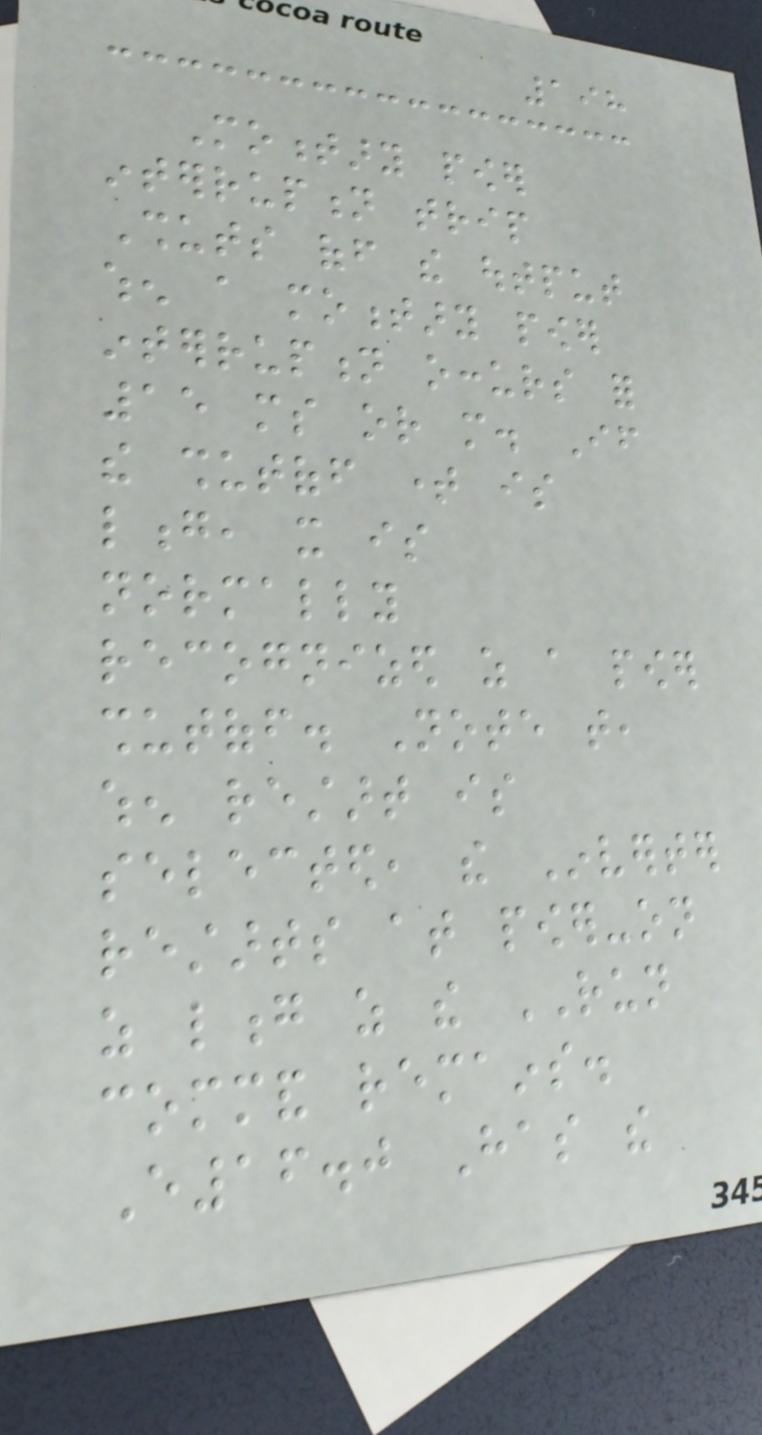198
Momentary power
interruption trip
Shuts off the output
when a momentary power
interruption occurs for
15 ms or more. If
the shutoff time is
long, it is
normally
recognized as a power
shutoff. Note that,
when restart is
selected, the Inverter
restarts at power-on
as long as the RUN
command remains.
E16.0 Has the
